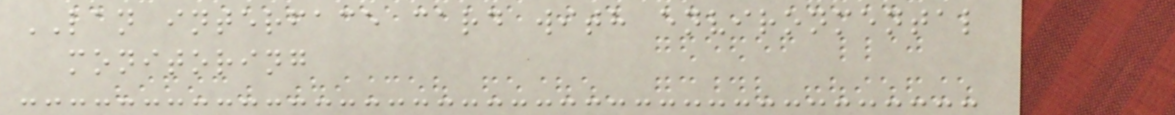LAN interface card with environmental
monitoring
